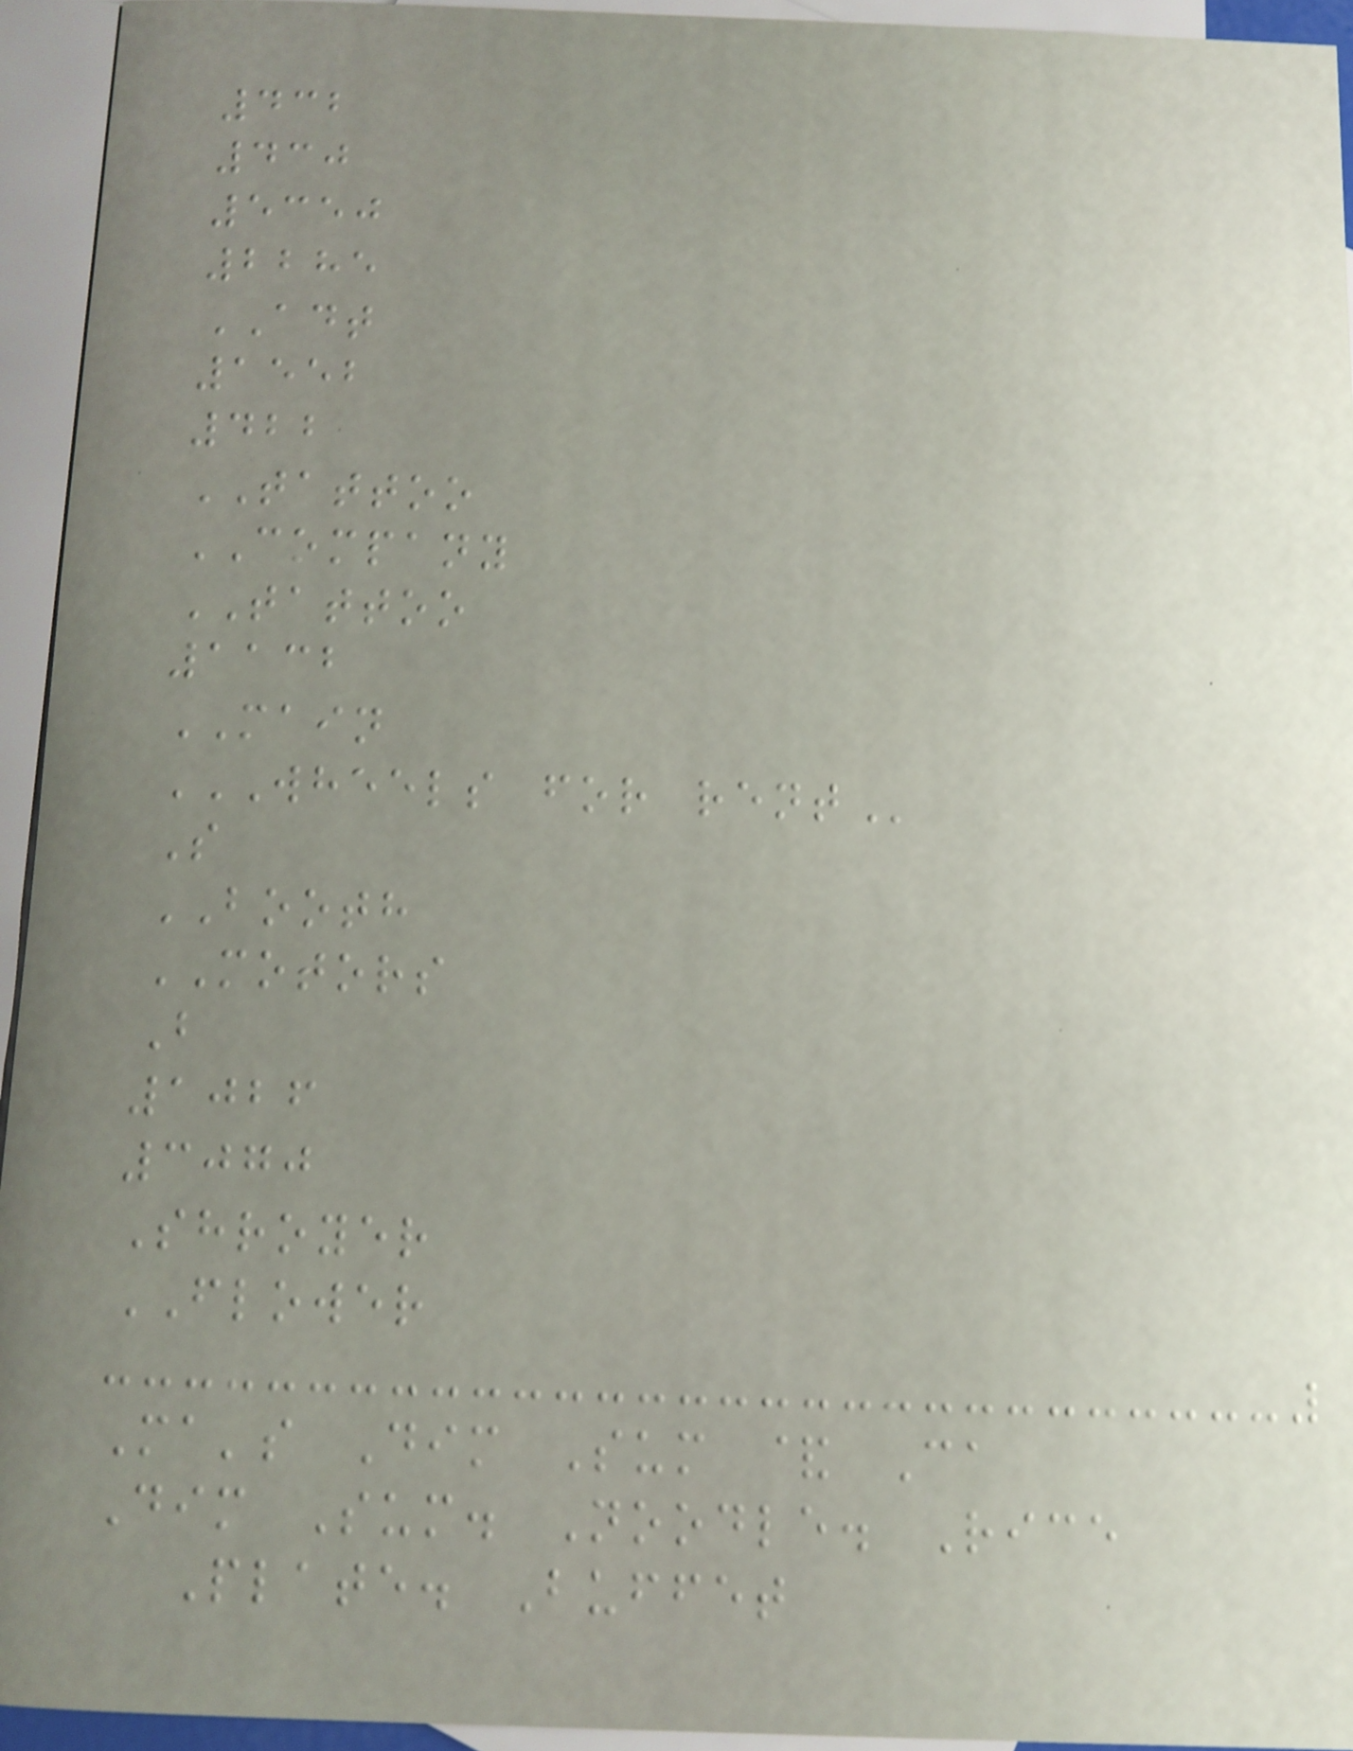432
430
5350
2285
ADT
1552
422
TATTOO
COMPANY
TATTOO
1132
MAIN
WHEELS FOR RENT
S
BOOTH
MOTORS
B
1026
3070
Shroyer
FLOWER
Ma's Dim Sum & Ca
Dim Sum. Noodle. Rice
Plate. Buffet
